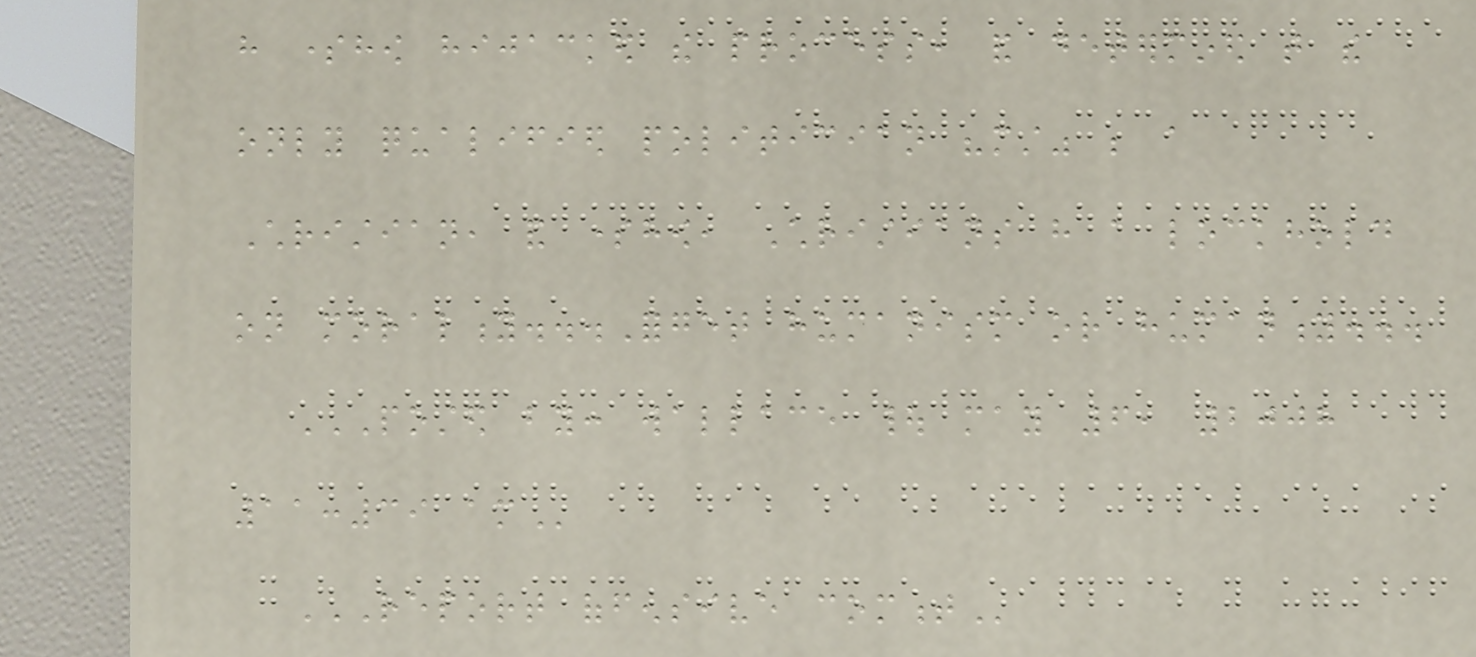have somehow hijacked the process, and determined that the
only qualified politician "must" be a
Christian, and somehow, Christians have a lockhold
on morality...Forget humanism or humanity...
POSTED BY: WALLACE | MAY 6, 2008
11:39 AM
REPORT OFFENSIVE COMMENT
